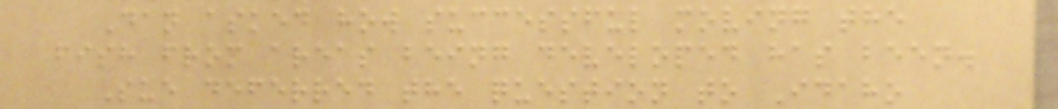Dan asked how successful moving the
fish from areas being developed has been.
Sue deferred the question to Idaho
